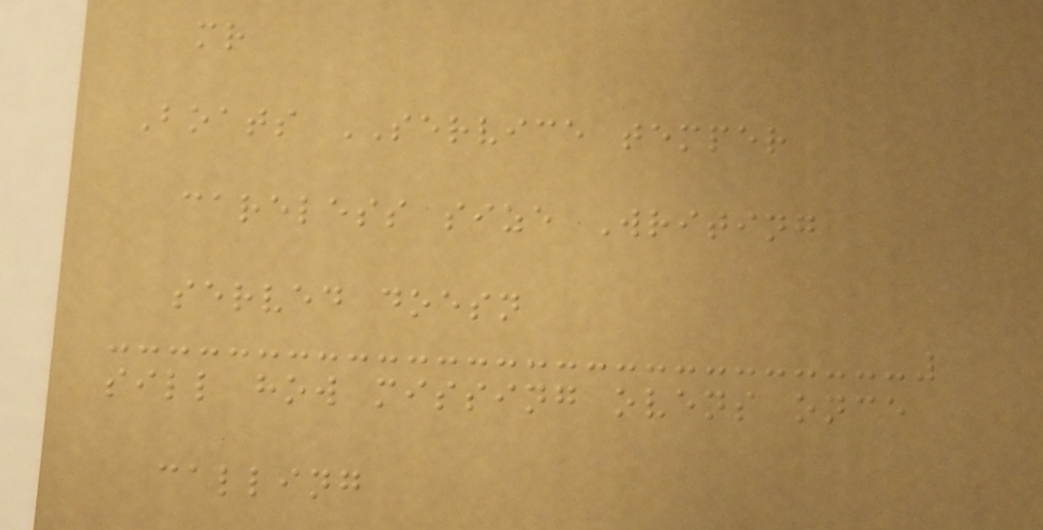mr
Boats SERVICE temper
careless size Writing
served doesn
sill how missing ovens once
calling
